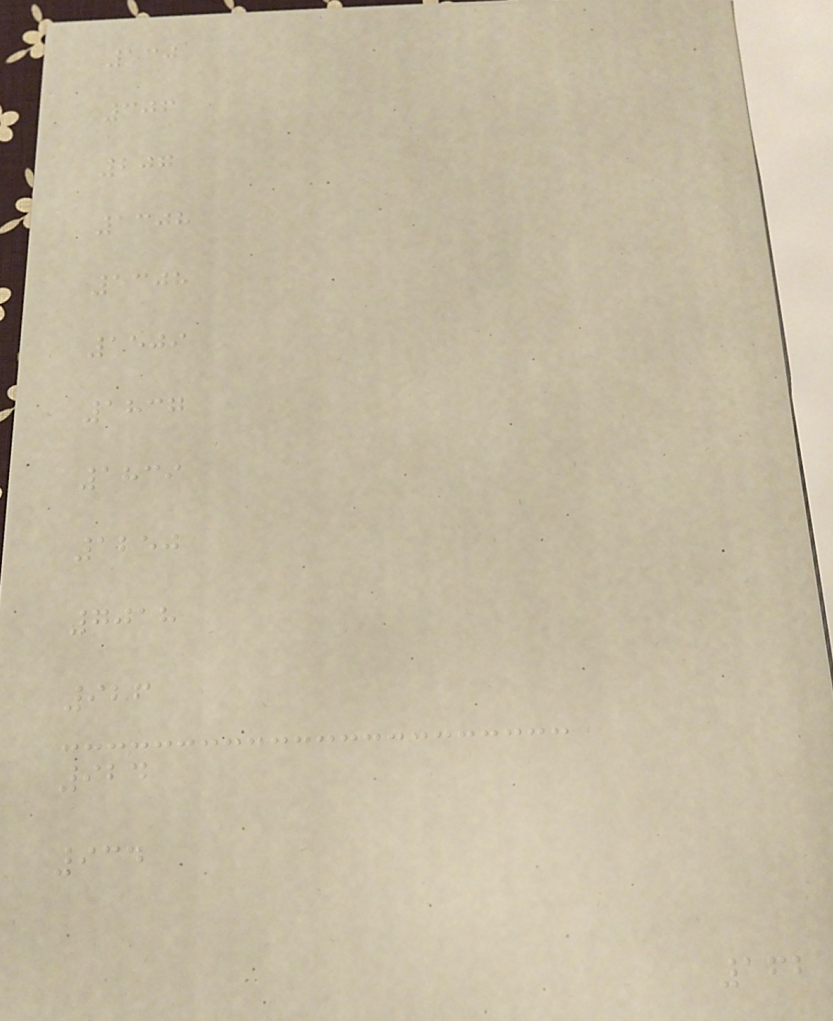530
306
207
1308
1308
1509
1837
1839
1250
7018
926
924
934
162
